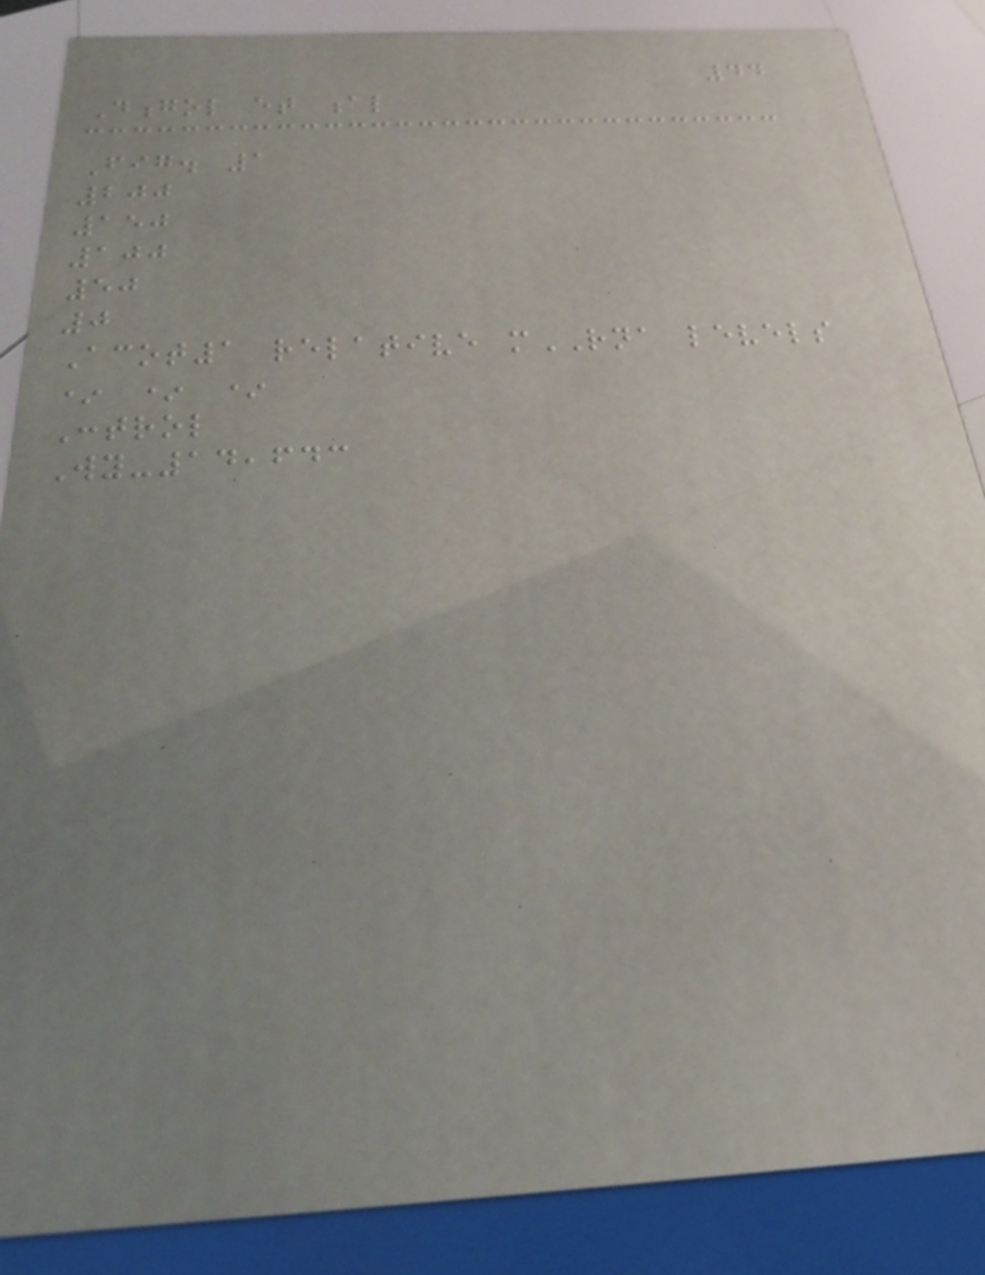44
Dongol et al
Fig. 1
200
150
100
50
0
Acot1 relative mRNA levels
* * *
Control
Wy-14,643
